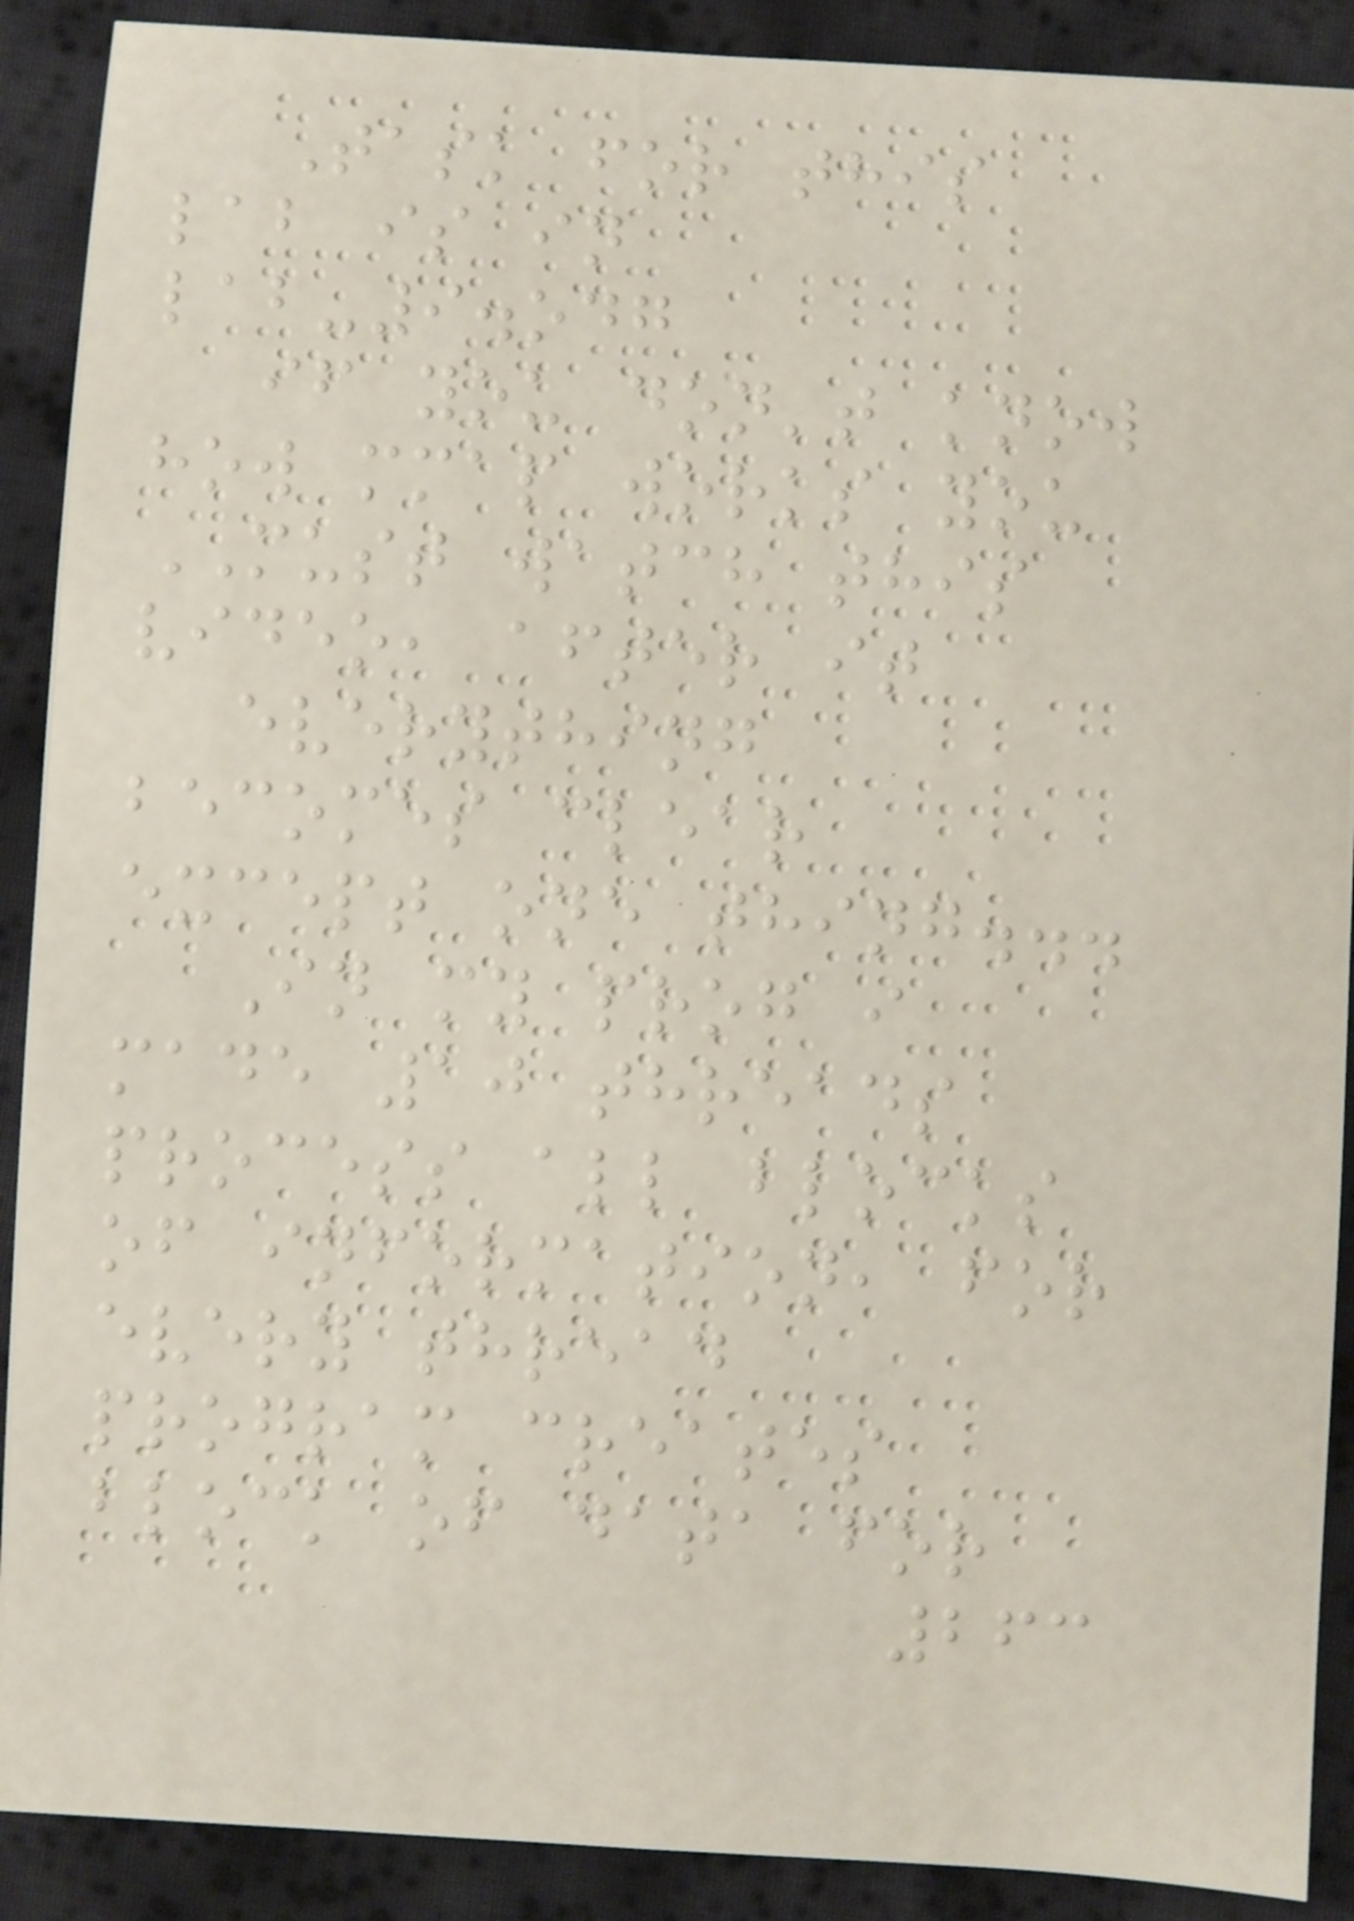Task for this
lab is in
lab-9.odg
if you don't know
how mmap works you
MUST watch this
video, after it
everything
becomes clear
except one thing...
In my prog i
made 10 threads
process all blocks
of information, for
every thread
program creates
block of data for
263
